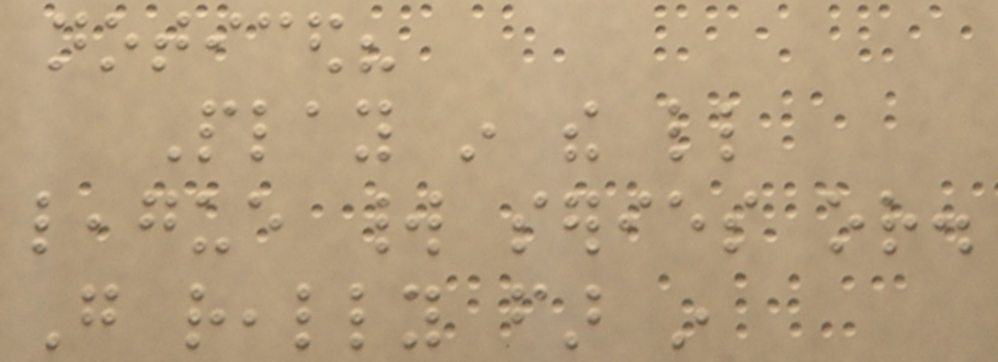noticed?
Play in the little
league world series or.
Go really far in
